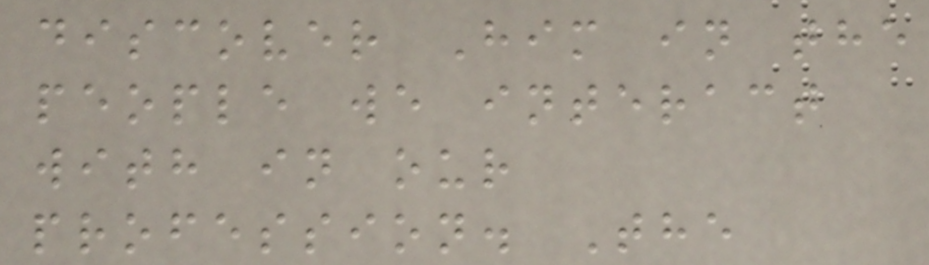discover Him in the
people we interact
with in our
profession. The
